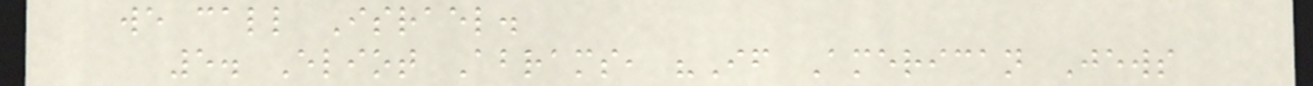we call Israel.
5. Eliot Abrams, "If American Jews
